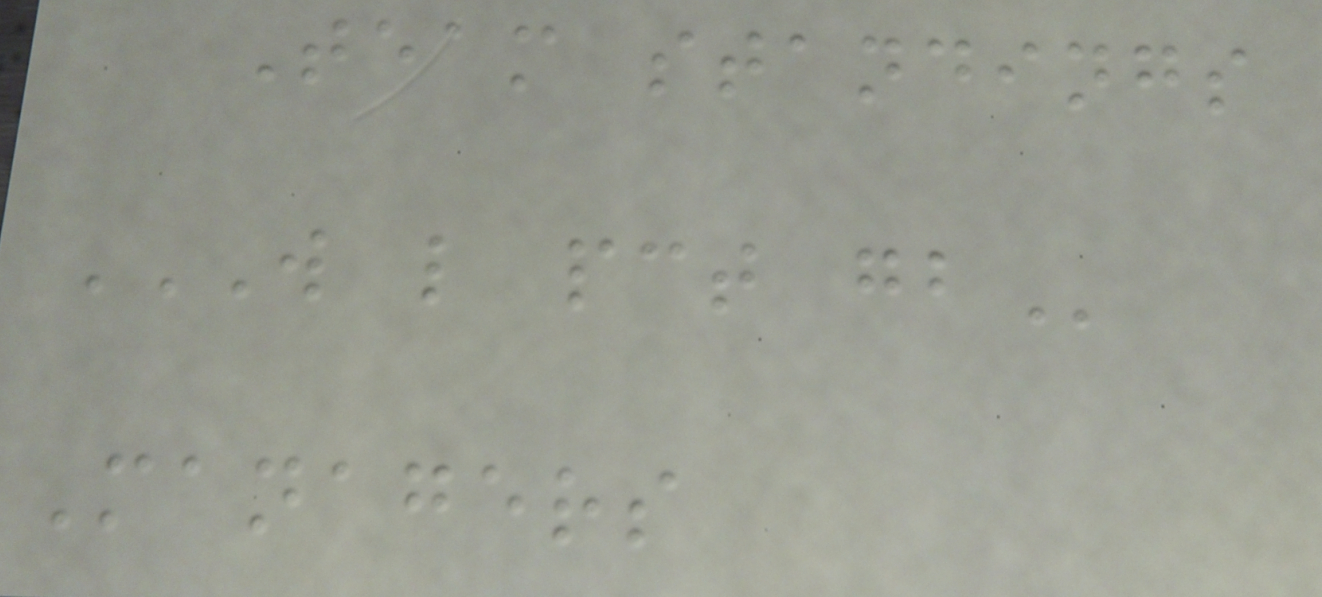Team standings
W L PCT GB
Managers
